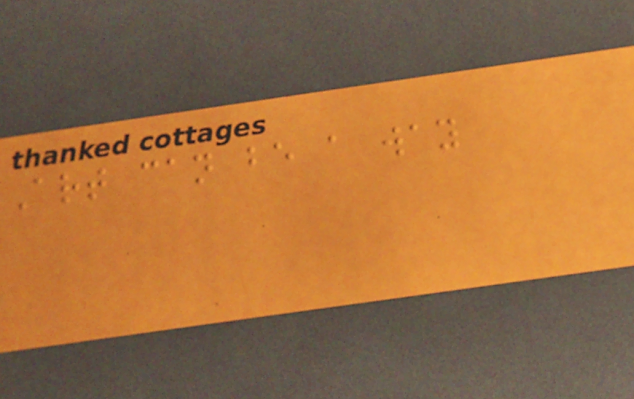Art can be a way
